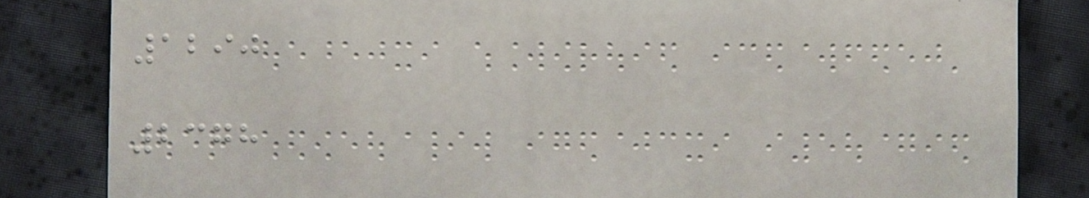1290
2378
